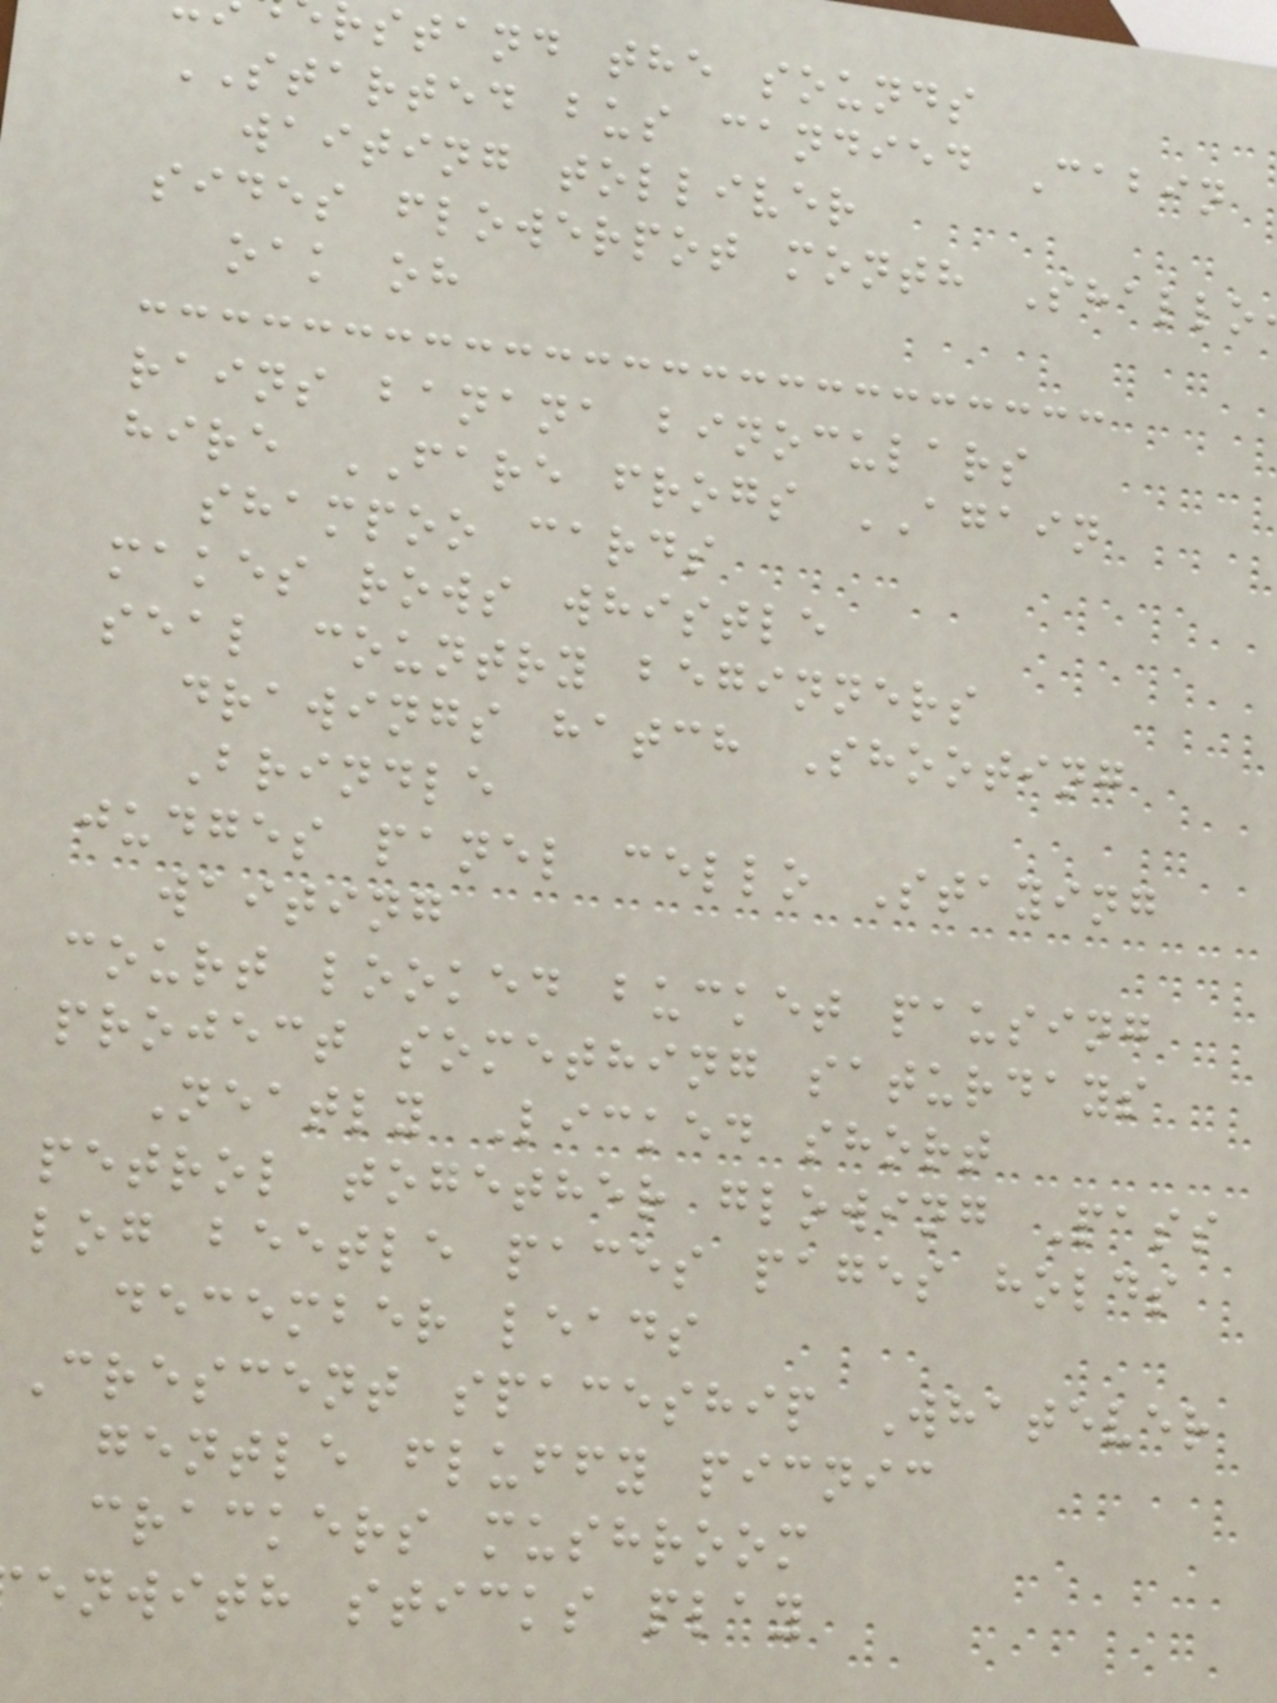rstand the sounds
STARTED bus candied Cabin
waiting tolliver
sides flowerpot month Shallo
oak oh
rains banana binoculars
hire FARE frogs AGAIN
shampoo cards
makes rows whistle
seal country beginners
drawings hatch Shooting
Brindle
judges panel cello Staying
waiting
court looked bucket pausing
project something saturdays
Neatly Licked short
petrol together glowing Pass
log beetle paces pages holds
december leads
Crescent spaceship Whatever
gentle fluffy picnic
crackers mushroom
enwith sticks play
